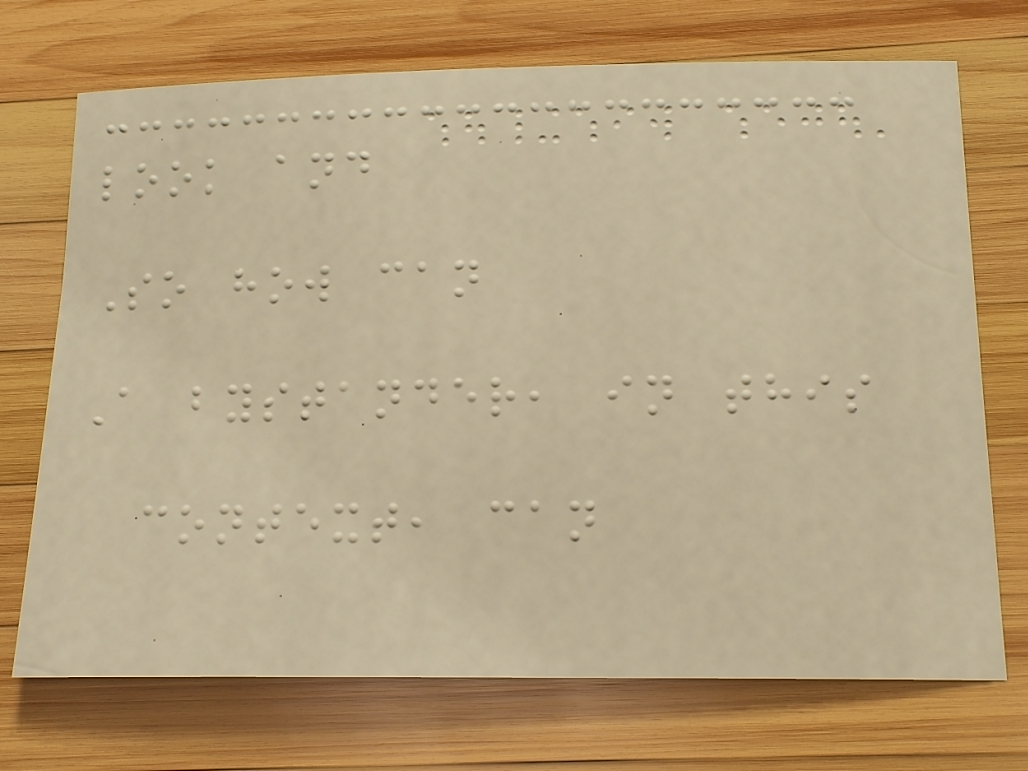look and
So how can
A bystander, in this
context, can
